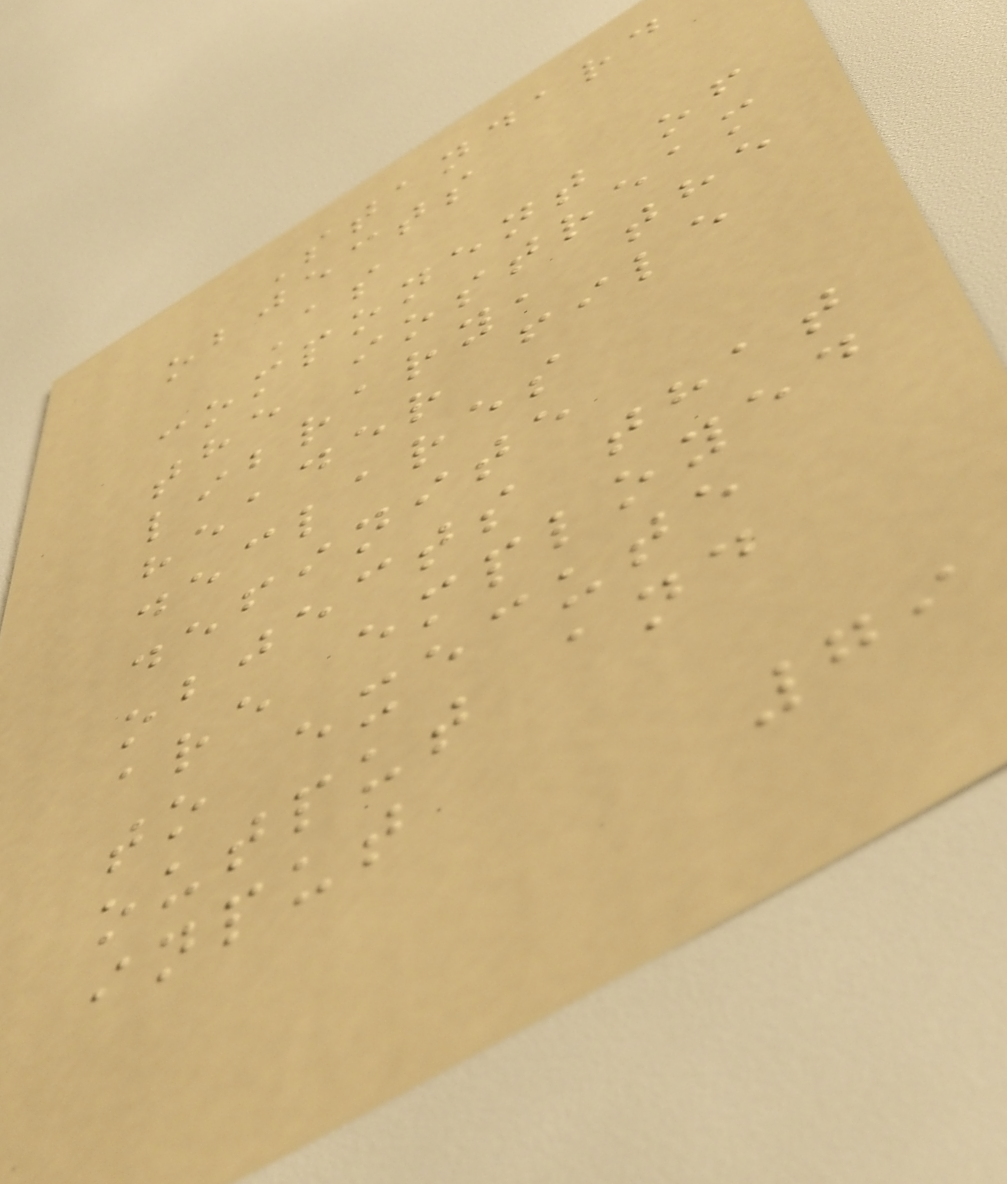Standard
objects
As
component of
the iostream
library, the
header file
declares
definite
objects that
are employed
to execute
output and
input
79
